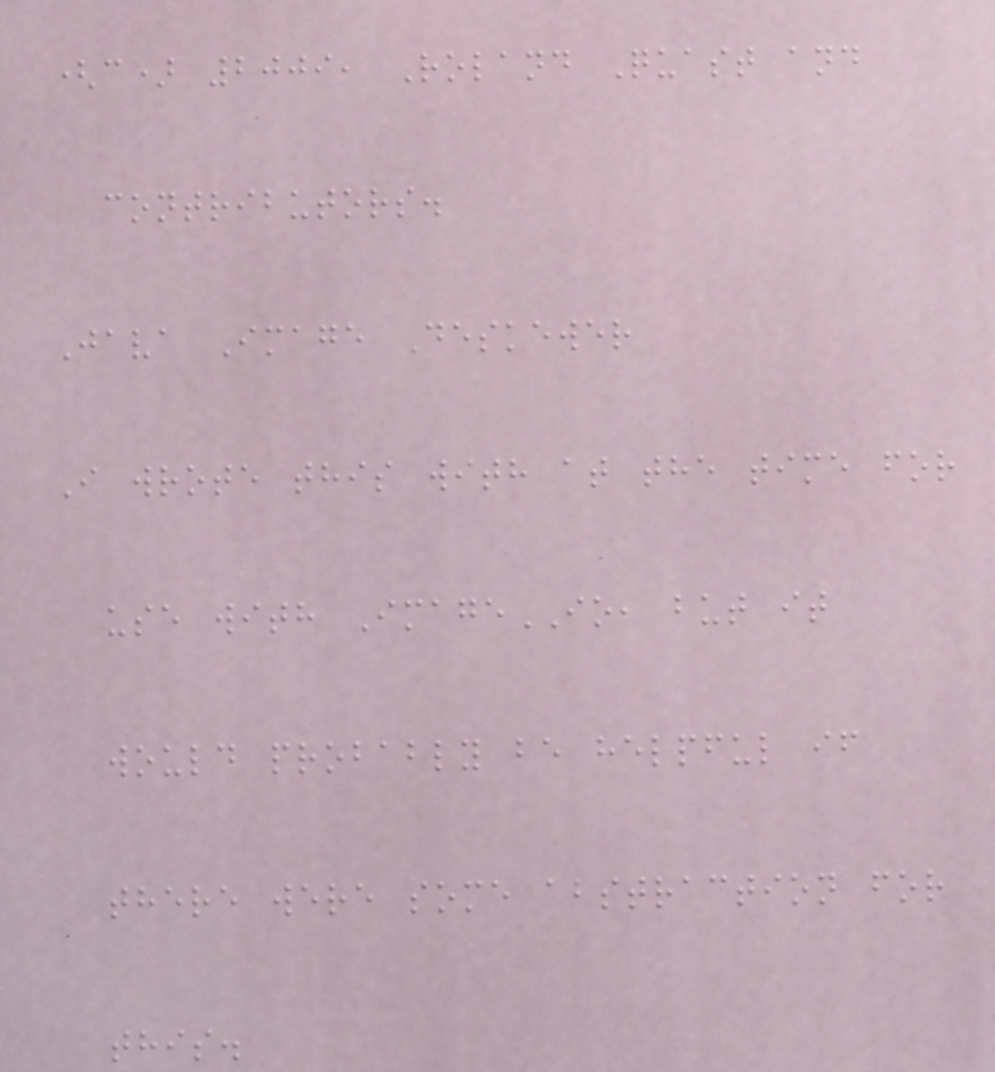(c) 2009, Roland Quast and
contributors.
Java Image Deskewer
I wrote this with at the time for
use with ImageIO, but it
would probably be helpful if
there were some abstraction for
this.
